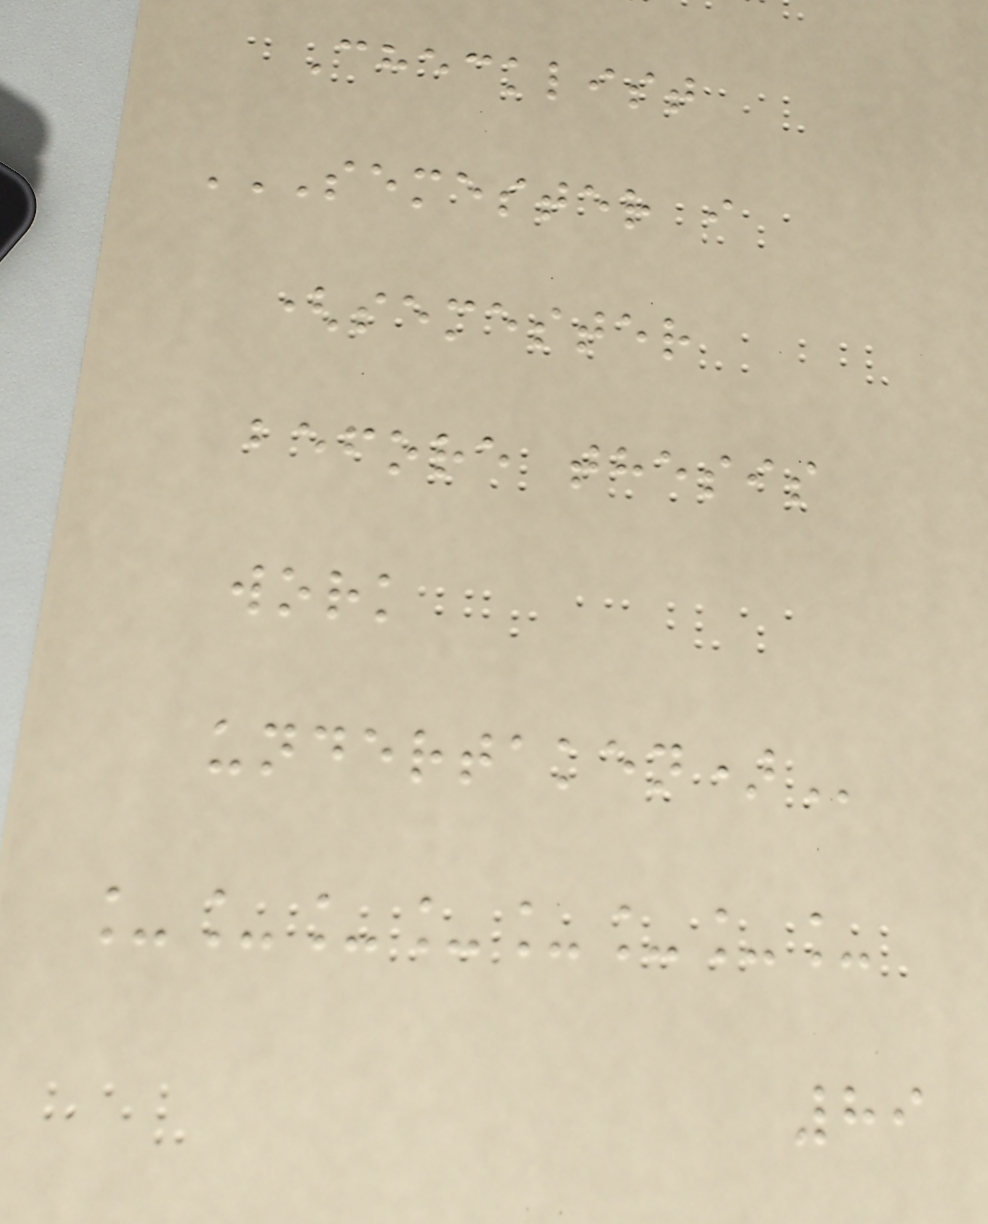Checklist
SEMESTER I
(SEMESTER
BEFORE THESIS
WORK
UNDERTAKEN)
________
89
